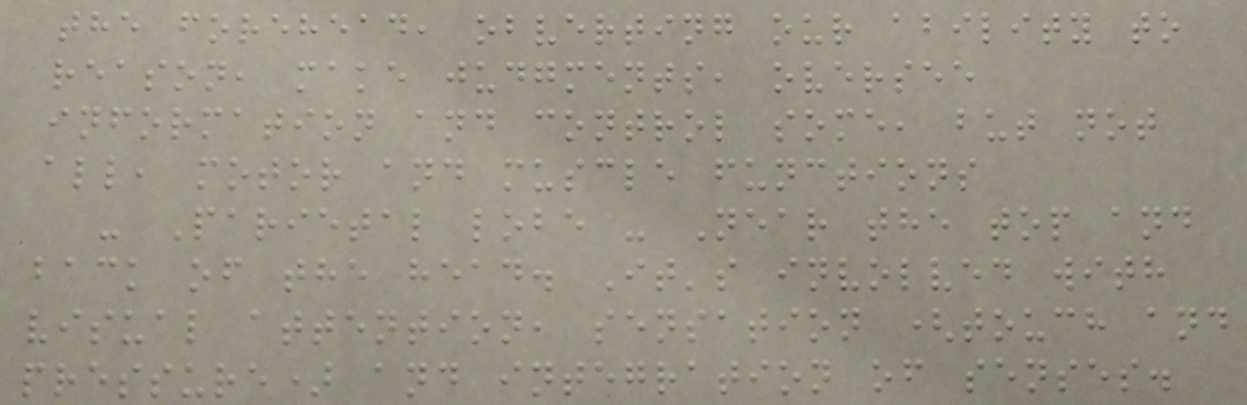the forehead, obverting our ability to
reason, make judgments, oversee
information and control some, but not
all, motor and muscle functions
- Parietal lobe - Near the top and
back of the head. It's involved with
visual attention, sensation (touch and
pressure) and integration of senses.
